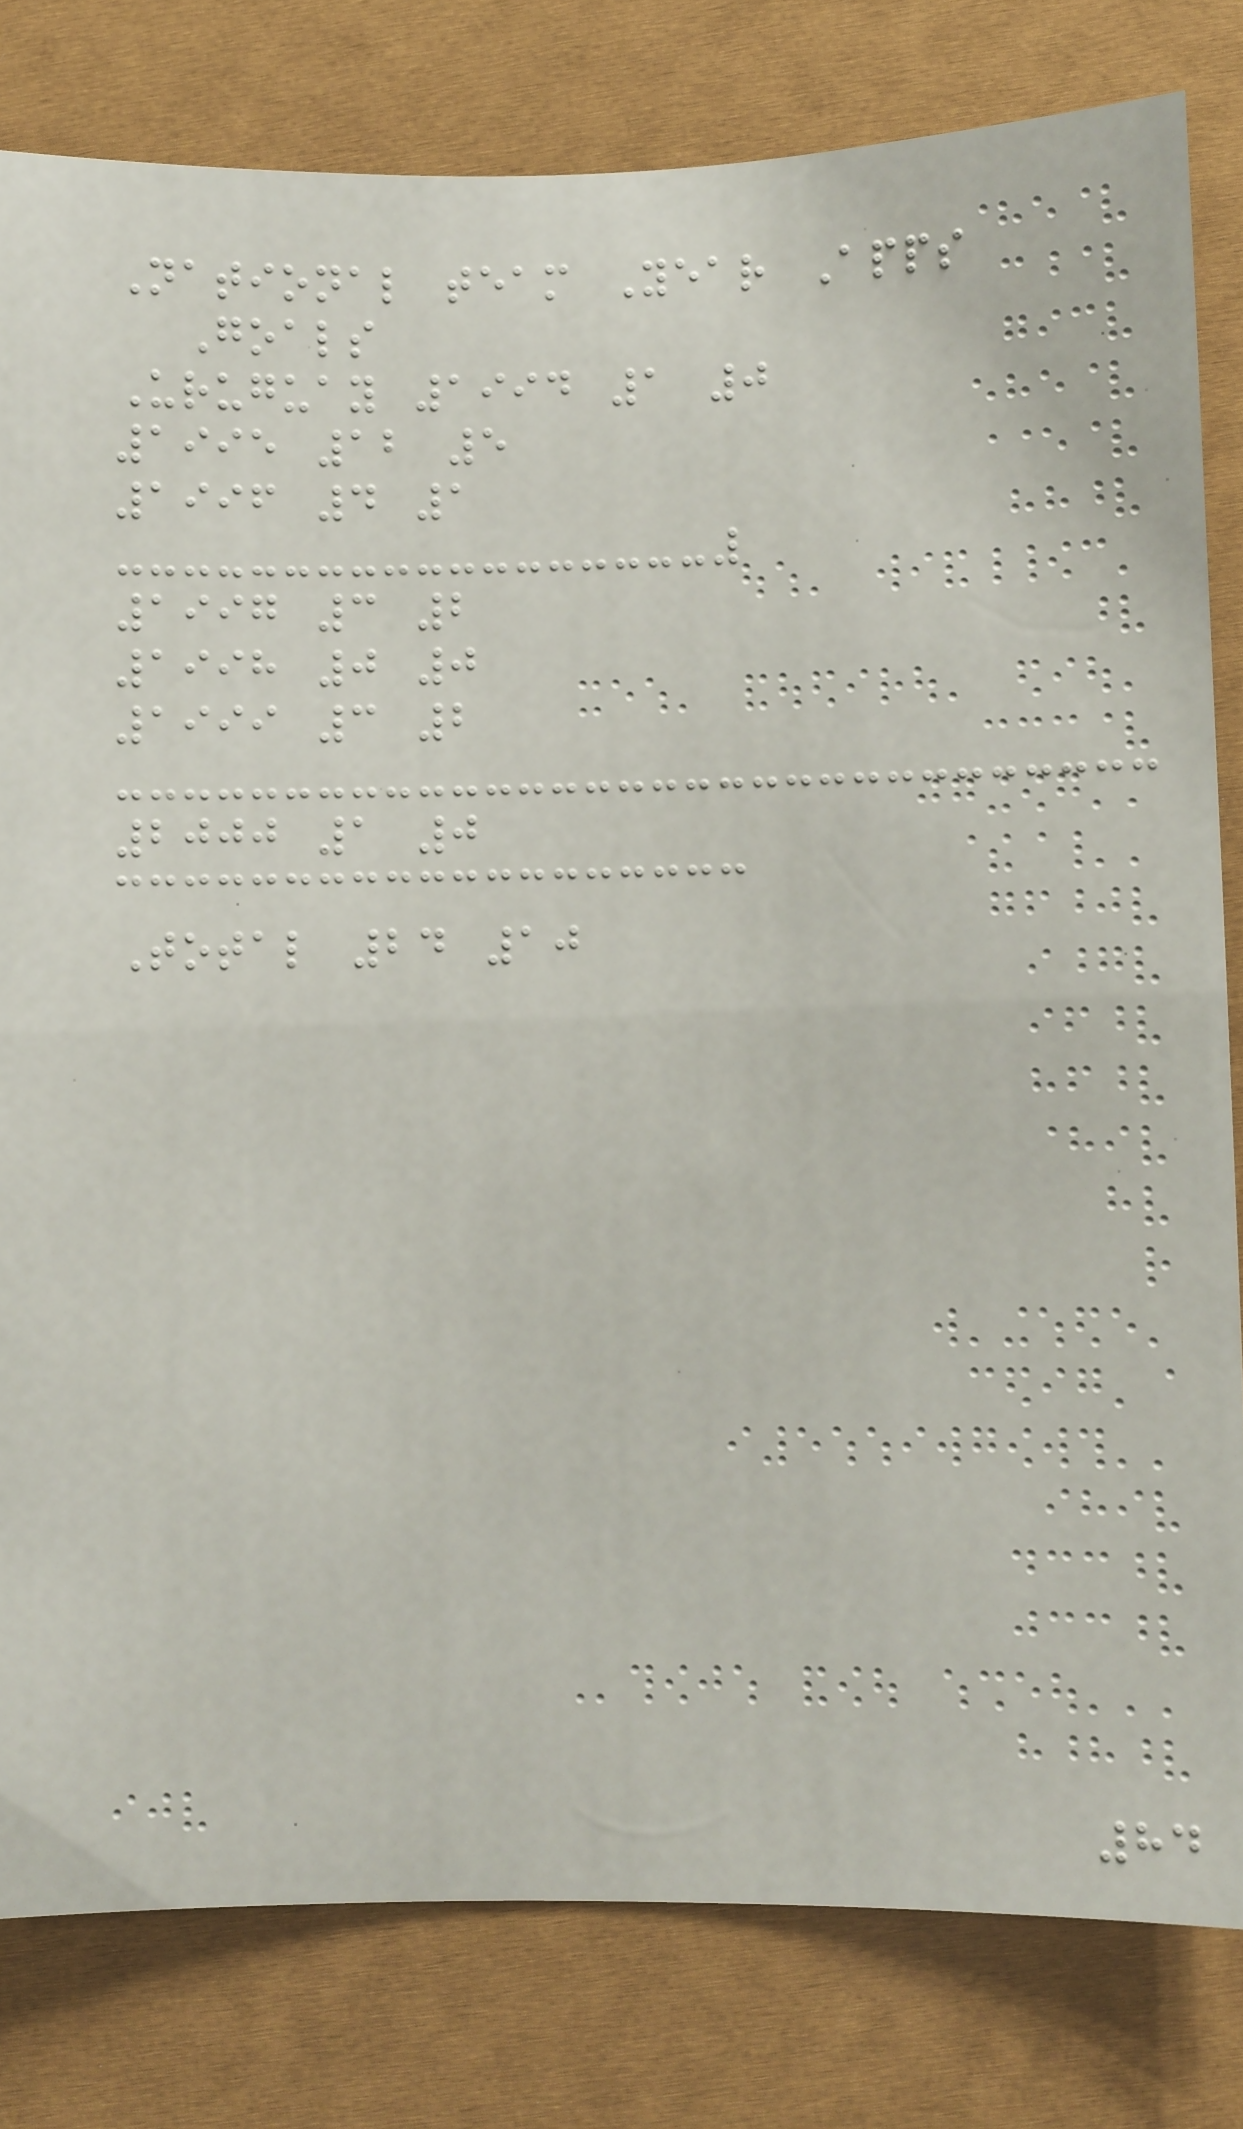National team Year Apps
Goals
Uruguay 1994 1 0
1995 12 5
1996 4 1
1997 3 2
1998 0 0
1999 3 2
2000 1 0
Total 24 10
84
